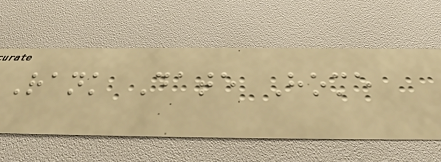Rank Date Home
